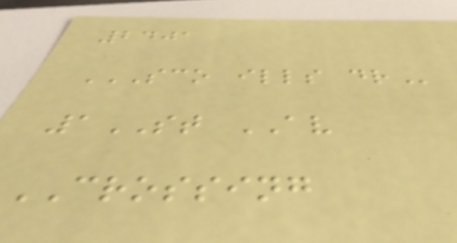2401
SCO ILLS DR
1ST AV
CROSSING
